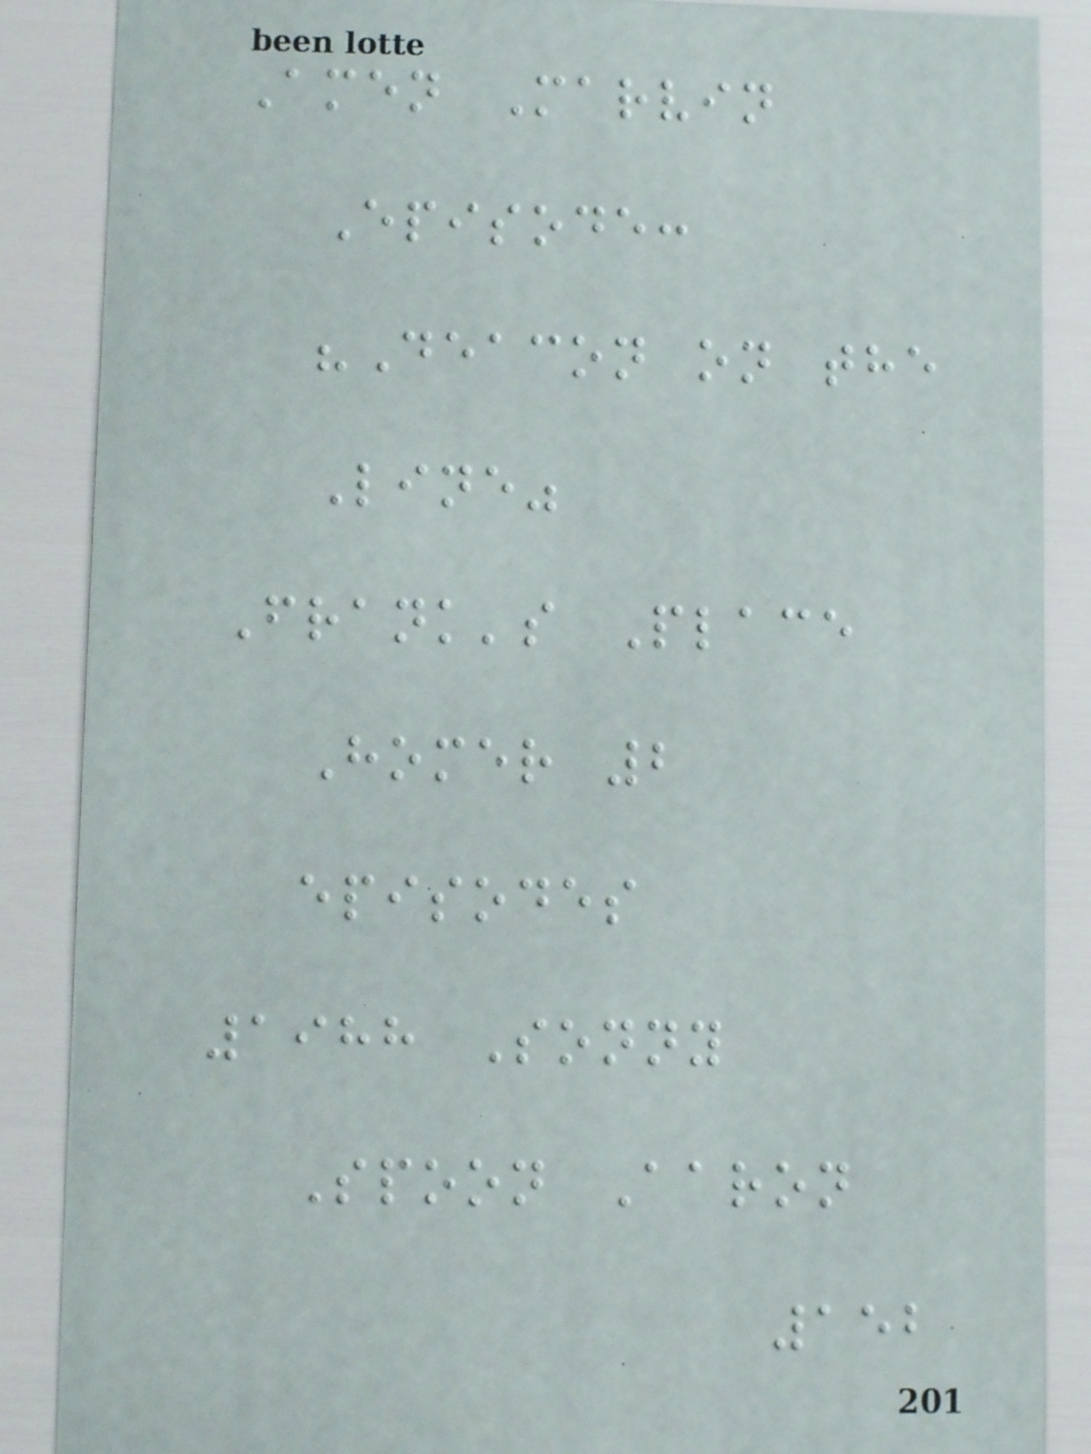Amen Marvin
Episode:
"Deacon on the
Line"
Frank's Place
Homer 2
episodes
1988 Sonny
Spoon Aaron
152
